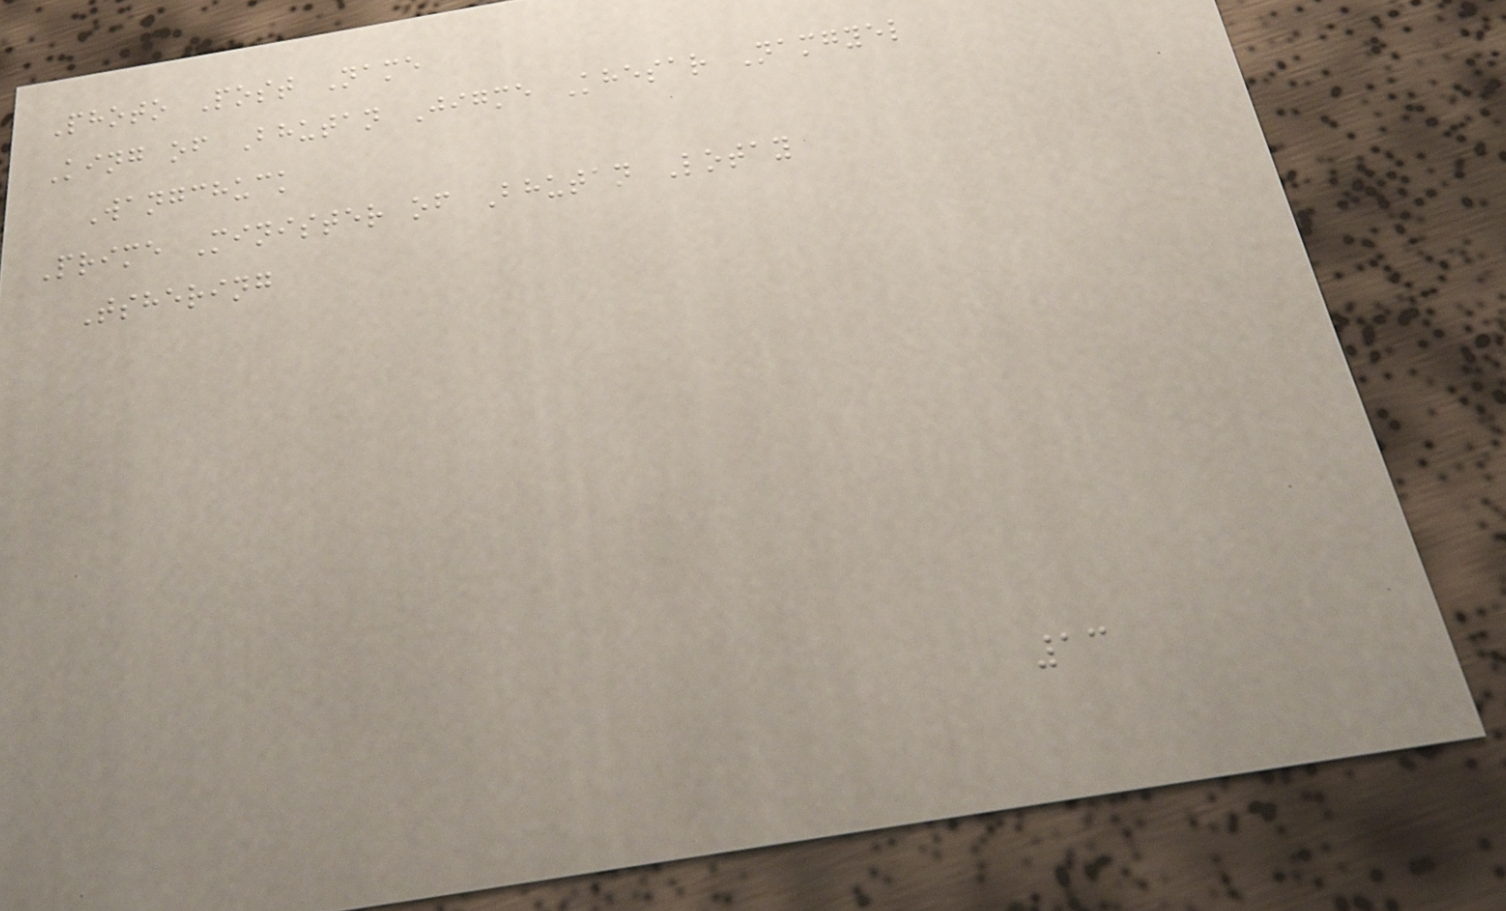Photo Post Name
King of Bhutan Jigme Khesar Namgyel
Wangchuck
Prime Minister of Bhutan Lotay
Tshering
13
